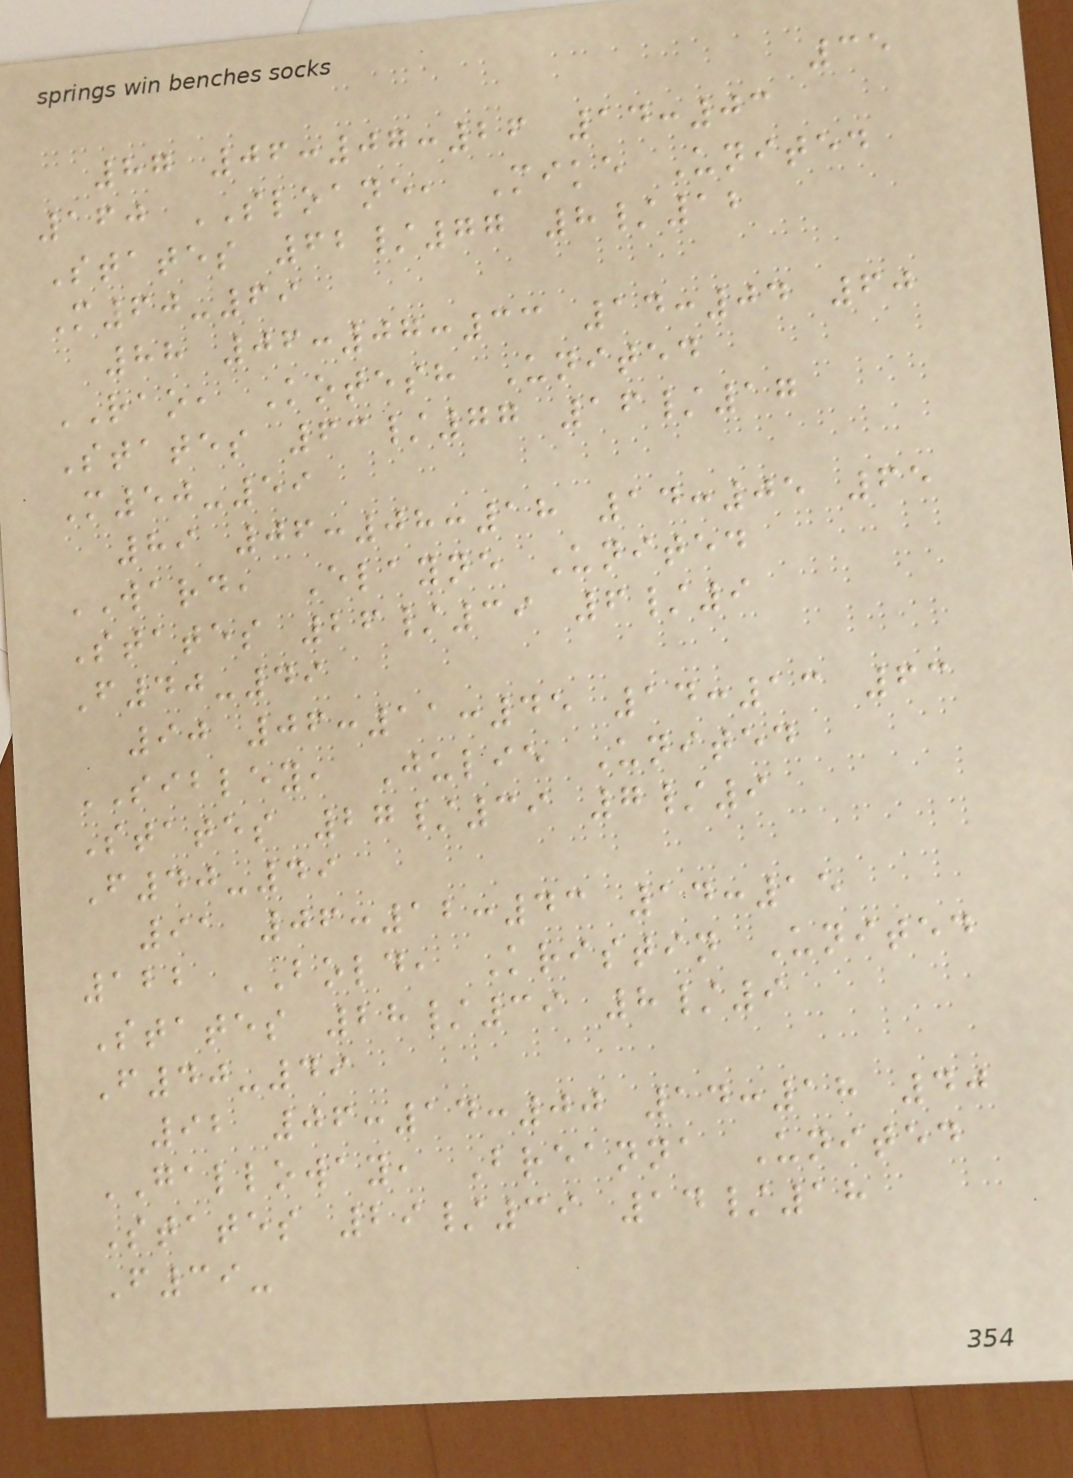35
87 06:07:26 14:03
160 SLOANE, Mike United
States 62/77 8/12
M60-69
88 06:07:33 14:04 60
RAO, Kotesh United
States 63/77 16/17
M50-59
89 06:08:18 14:05 65
WARD, Elayne United
States 26/39 6/9
F40-49
90 06:11:45 14:13 63
SIBLEY, Julie United
States 27/39 7/9
F40-49
91 06:12:43 14:15
122 BOLD, Kristin United
States 28/39 8/9
F40-49
92 06:14:00 14:18 40
GALLOWAY, Breanna United
States 29/39 14/18
F39-
